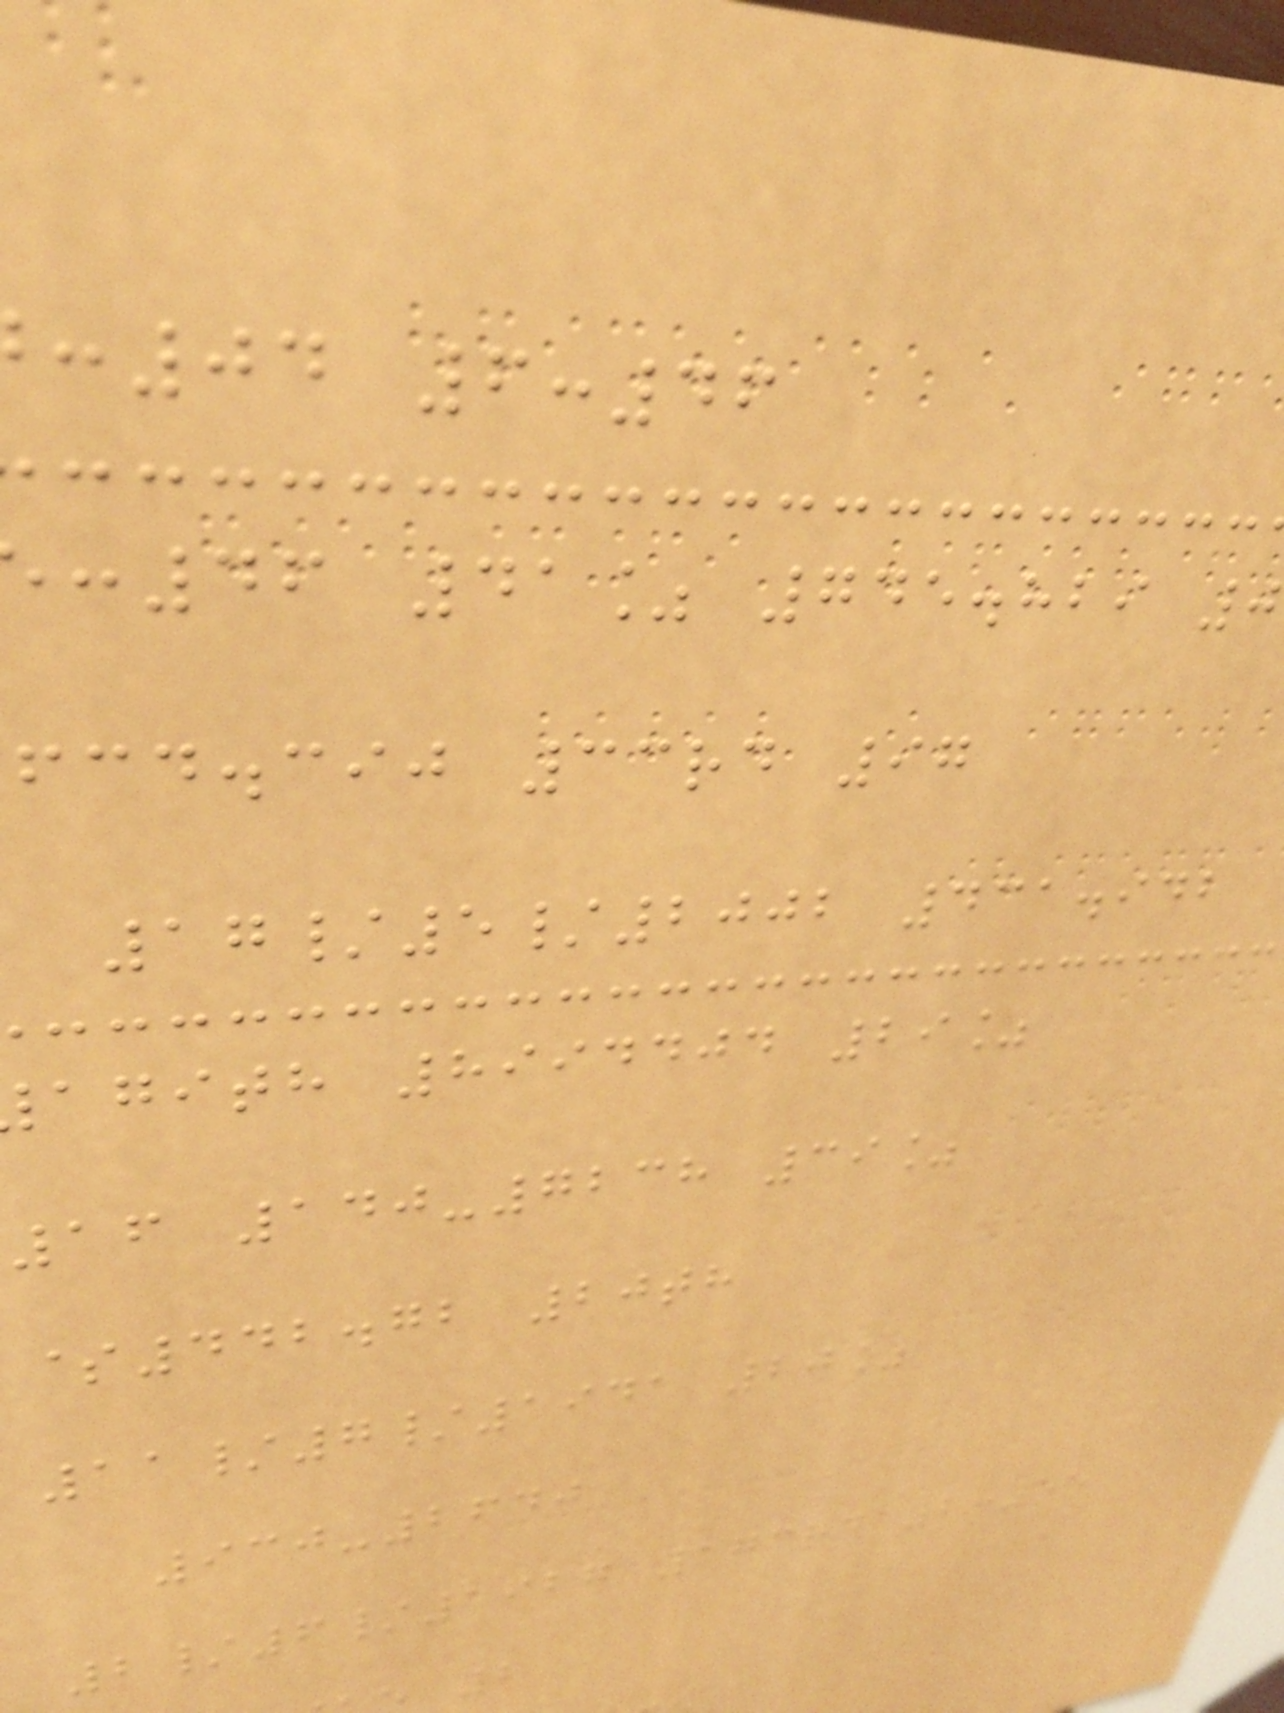:04 6:46
:46 41% 745.829 0
fcd.cij 33rd 97
17/5/2002 431.942
agith 8994404 29%
16 140-7238 39%
$442.72 20th
11/7/1941 20%
930-2640
2/6/1927 173rd 2:55
